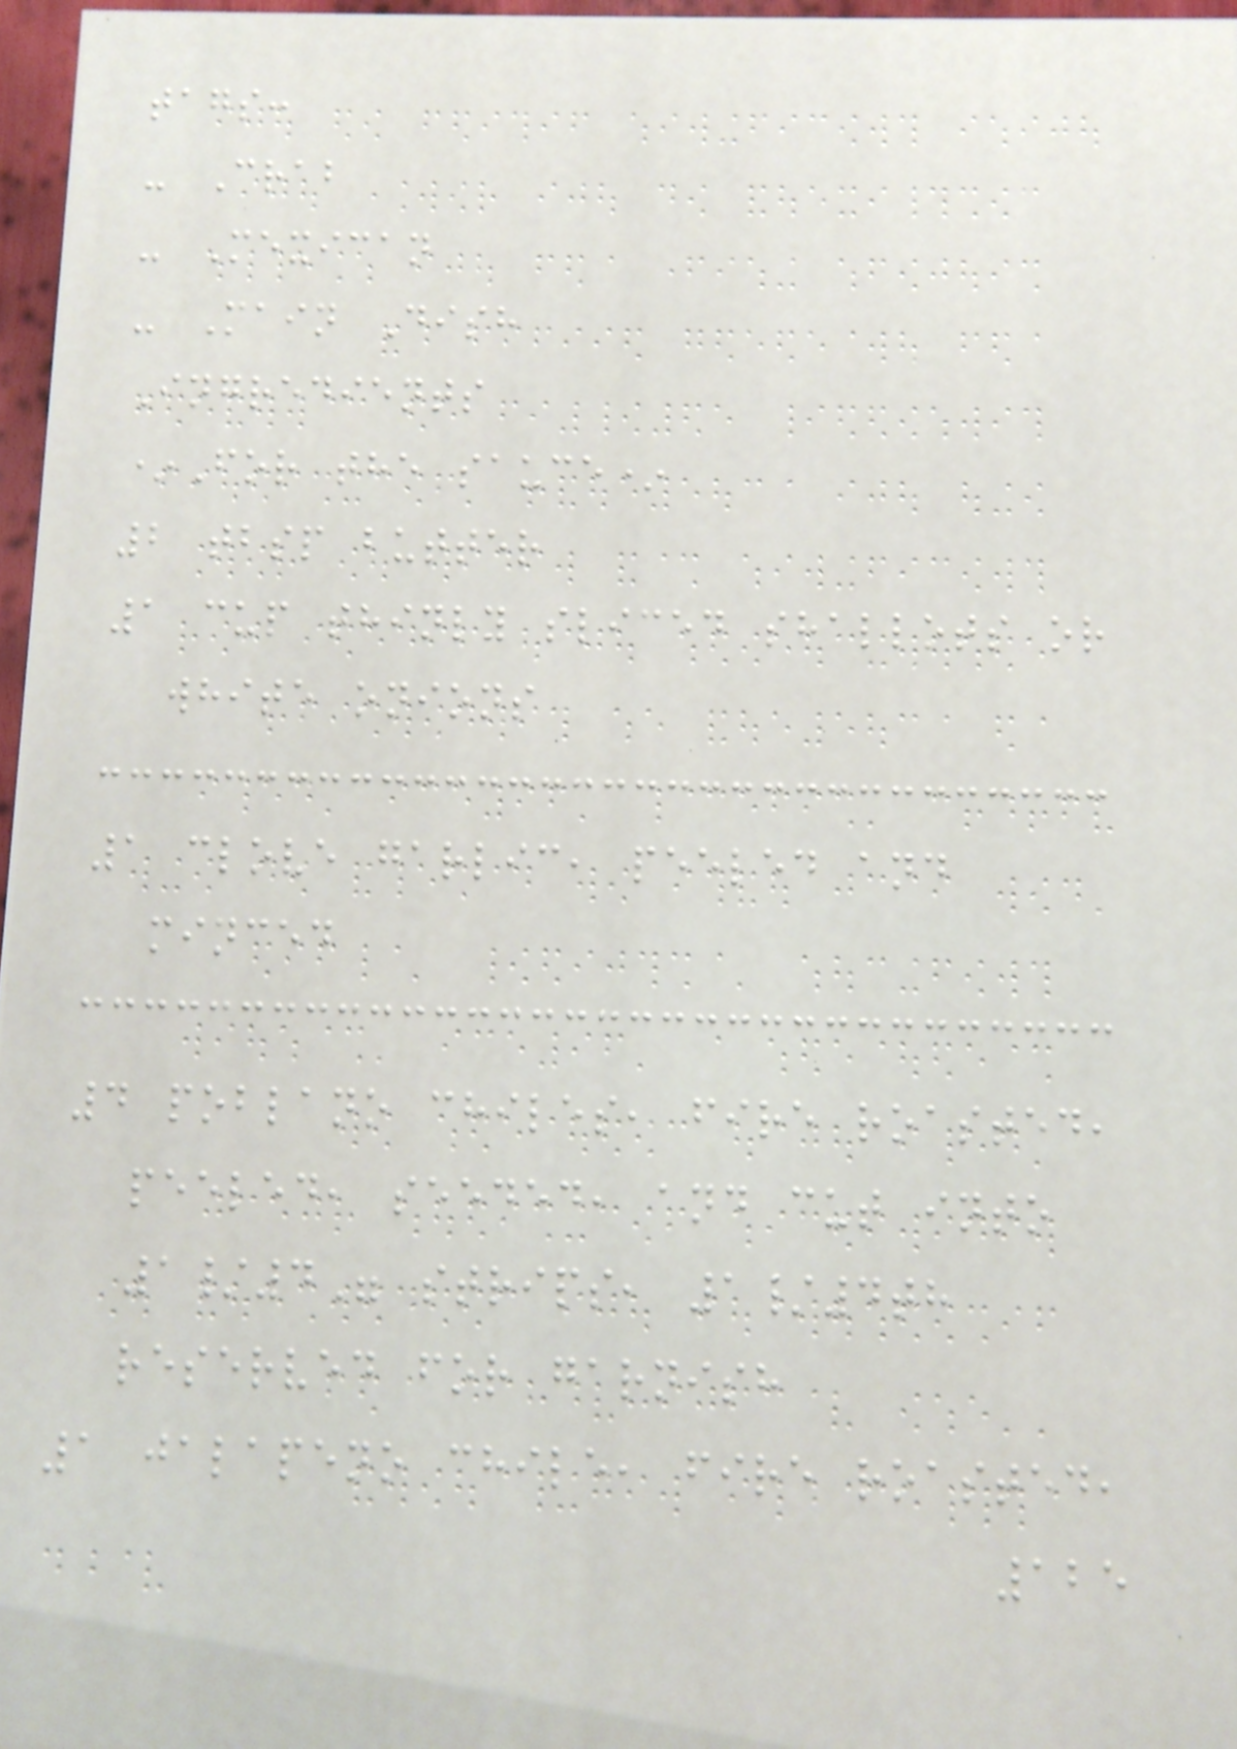tags:
- Crab
- Mexican
- Main Dish
Ingredients
*For the sauce*
2 tbsp butter
1 cup thinly sliced shallots or
white onions
1 clove garlic, peeled and
minced
4 poblano chiles, fire roasted,
peeled, seeded, and cut into
1/4" strips, 1/4th
reserved for garnish
1 jalapeno chile, fire roasted,
125
